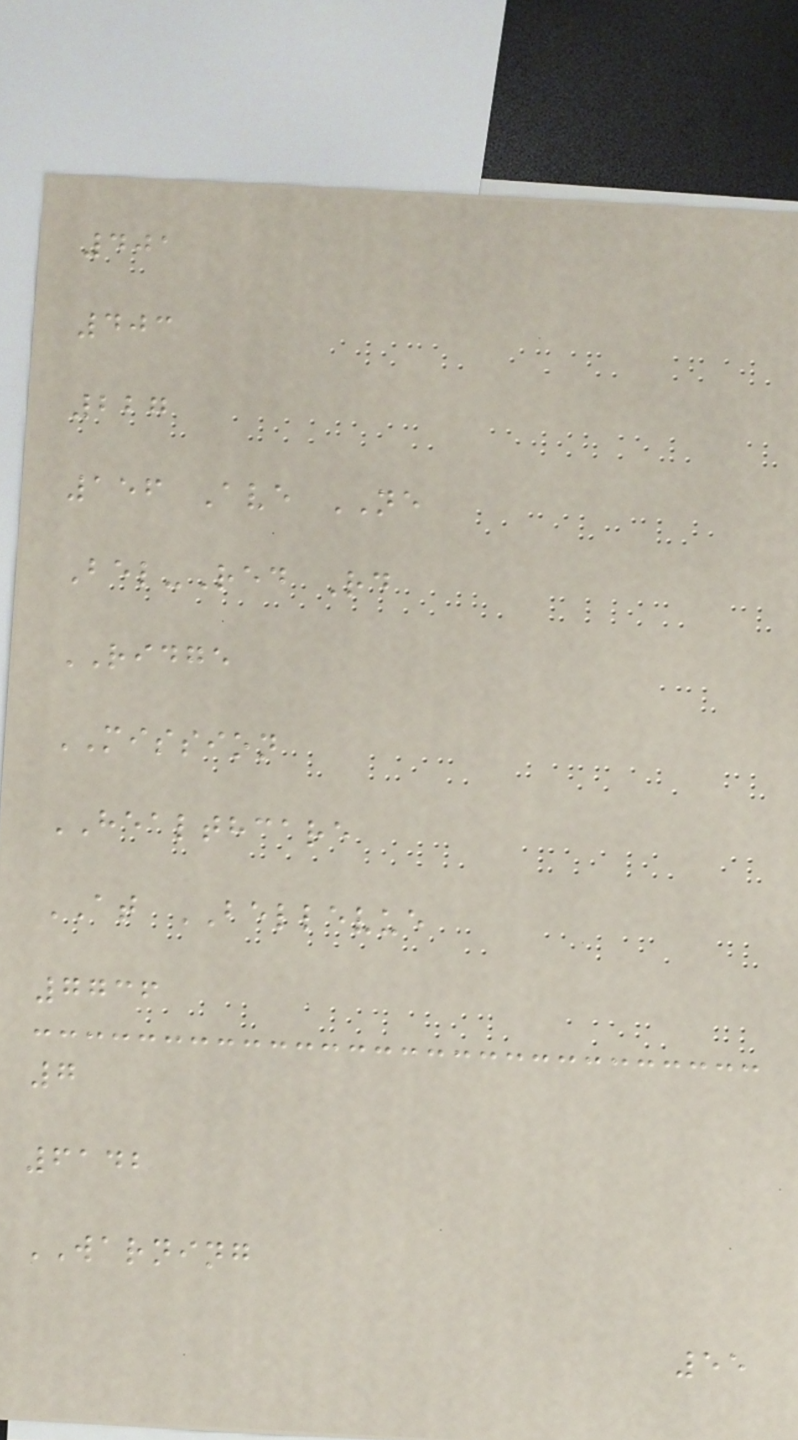401
403
227
156 Ave NE
Bel-Red Rd
RIDGE
MISSION
HEALTHCARE
AT BELLEVUE
7736
7
6142
WARNING
55
